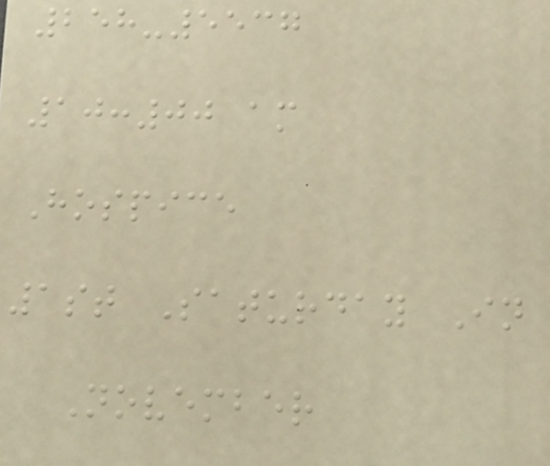258-5537
10:00 am
Hospice
1st Saturday In
November
